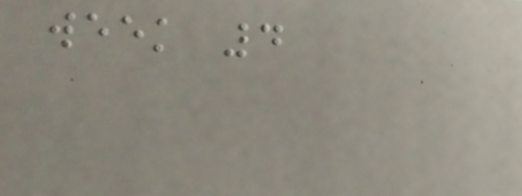week 4
